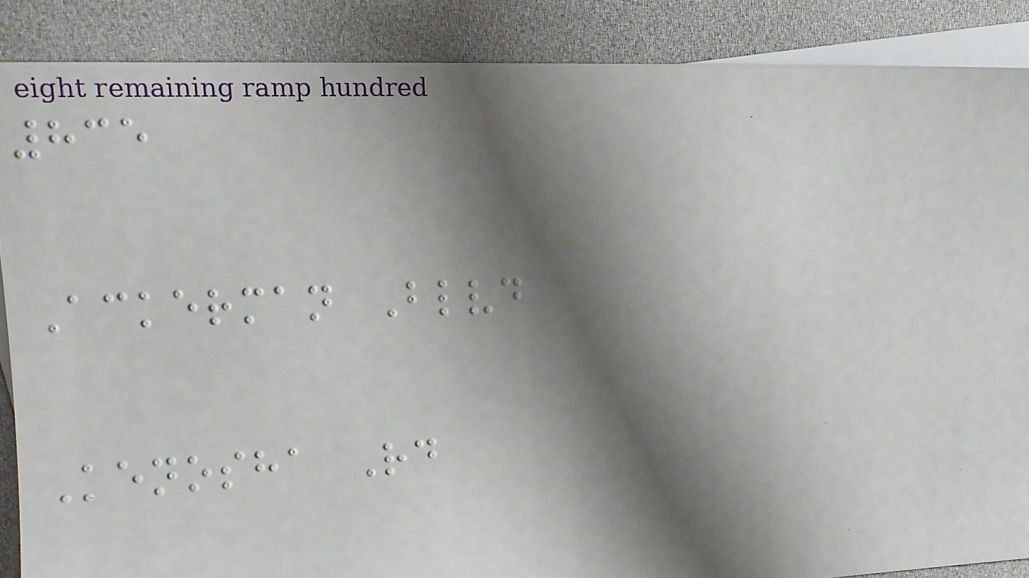835
Ackerman Blvd
Kenosha Rd
